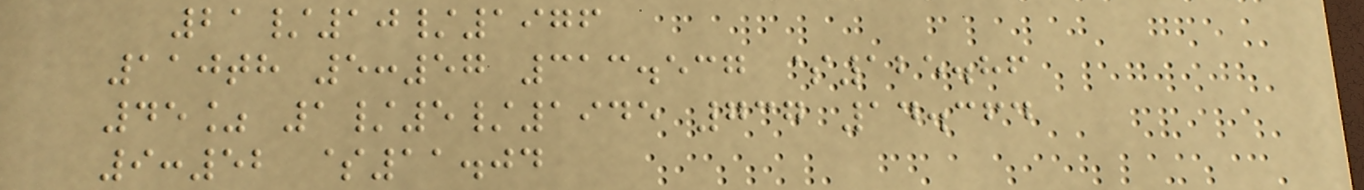21/10/1976
110th 5:57 313.537 $125.86
45% 1/5/1945 737 14.364
9:52 $11.04
